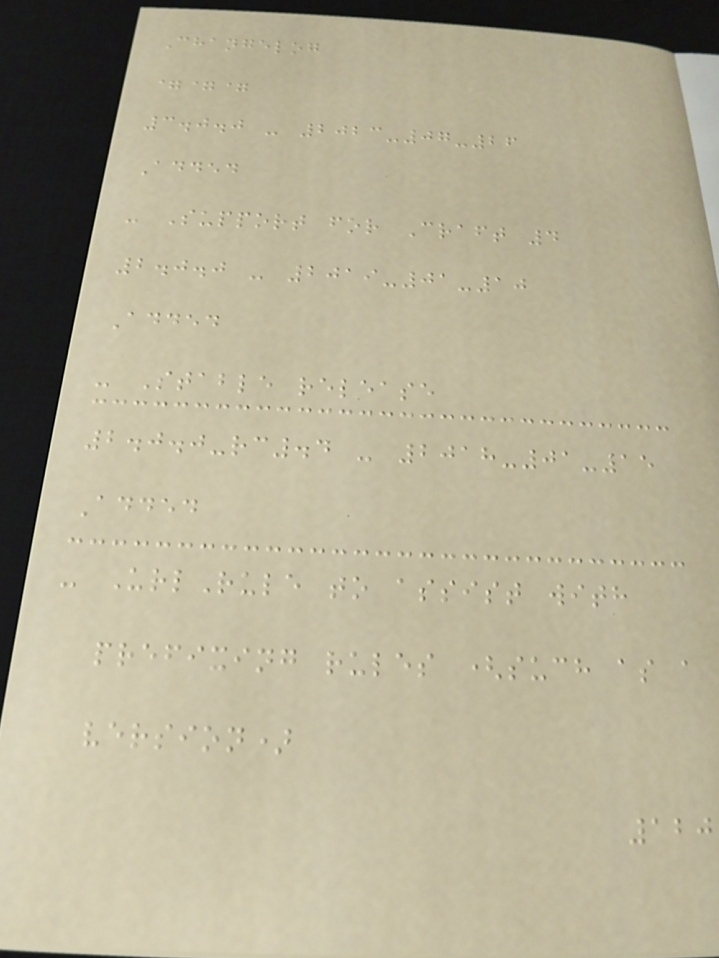Changelog
===
3.0.0 - 2023-07-26
Added
- Support for Craft 4
2.0.0 - 2019-01-10
Added
- Stable release
2.0.0-rc.4 - 2018-01-15
Added
- UrlRule to assist with
prefixing rules (such as a
version)
120
